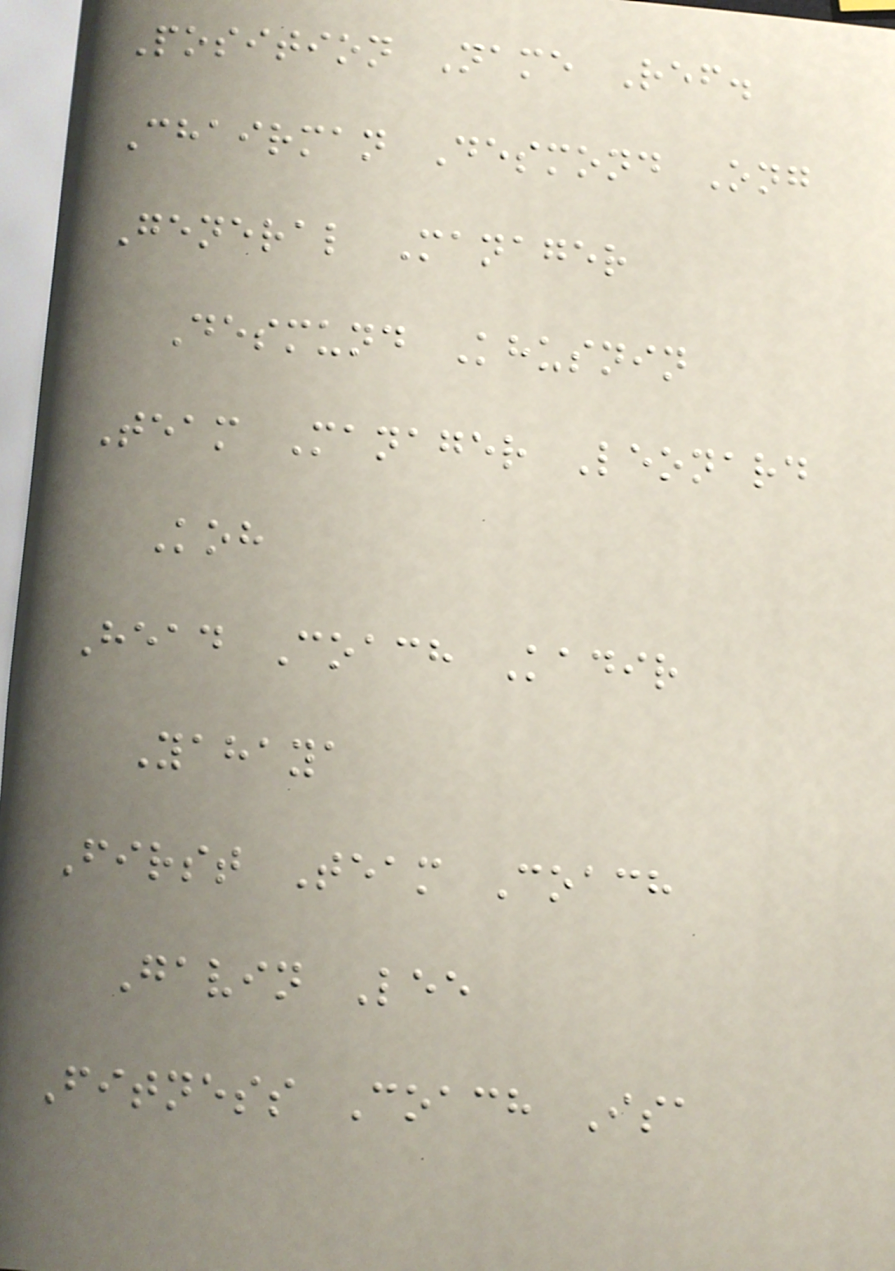Position Name Ref.
Chairman Desmond Ong
General Manager
Desmund Khusnin
Team Manager Leonard
Koh
Head Coach Kadir
Yahaya
First Team Coach
Gavin Lee
Fitness Coach Isa
